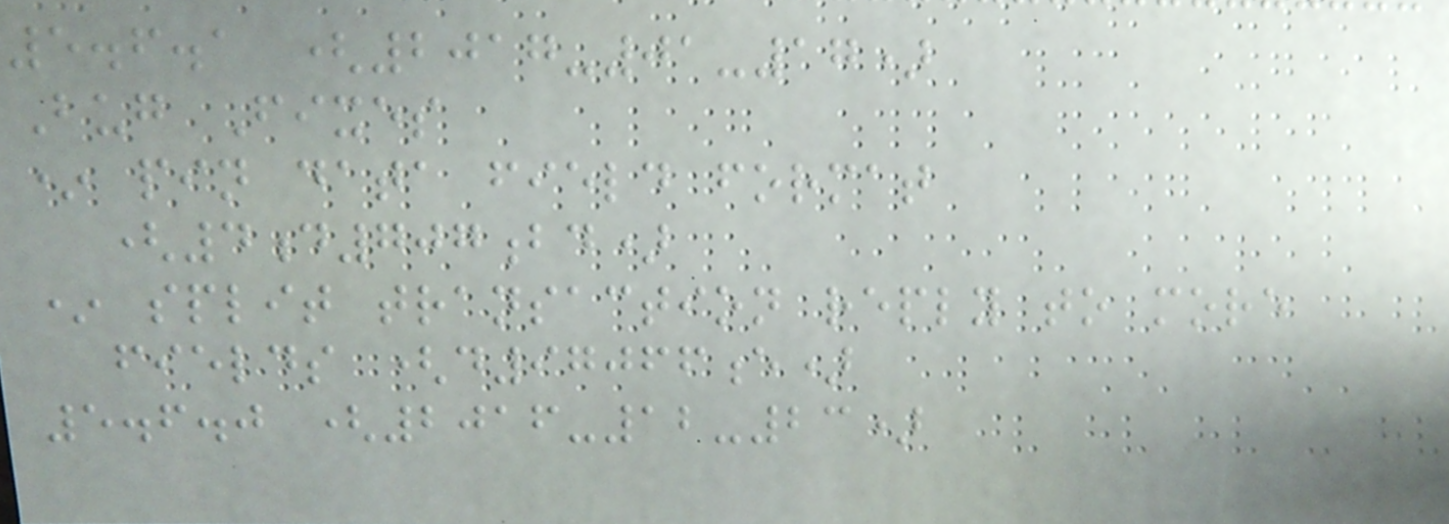5.6.1 (2017-01-17)
Bug Fixes
* pin data field format
(4d707bd)
* split transaction reply to more
fields (d97066e)
5.6.0 (2016-12-23)
